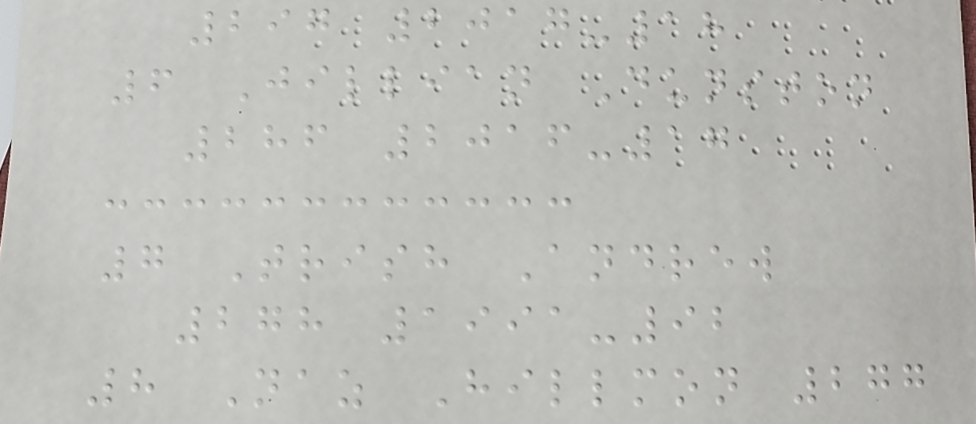297 2017-18
6 Jillian Dunston
286 2016-17
7 Trish Andrew
278 1991-92
8 Naz Hillmon 277
